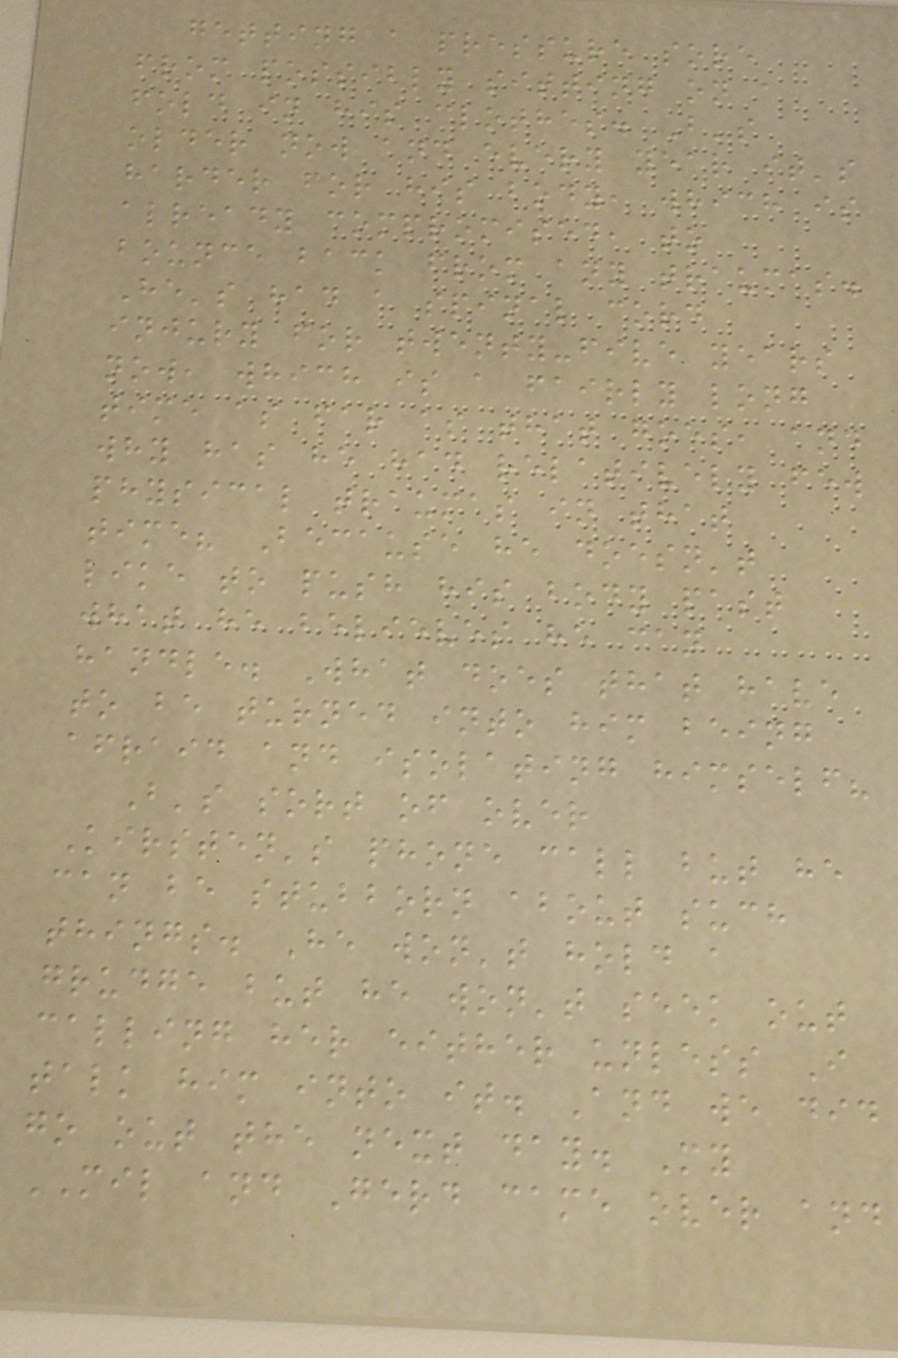getting a pressure sore
from possibly sitting on a
fold in his clothes. B's
older now and every year it's
harder for his body, which is
already compromised, to
bounce back from any traumas.
He's had a spinal cord
injury for twenty-five years
now, which is a fairly long
time as far as that goes, and
why has he had relatively few
physical traumas in that
time? Because he doesn't
like to push his body past
what he believes he can
handle. What does that have
to be turned into him being
afraid and isolating himself?
B's sort of over
Kirsten's phone call but he
can be stubborn about such
things. He won't hold a
grudge but he won't seek out
calling her either unless I
talk him into it. And we did
go out the next day. My
MIL and Gerd came over and
